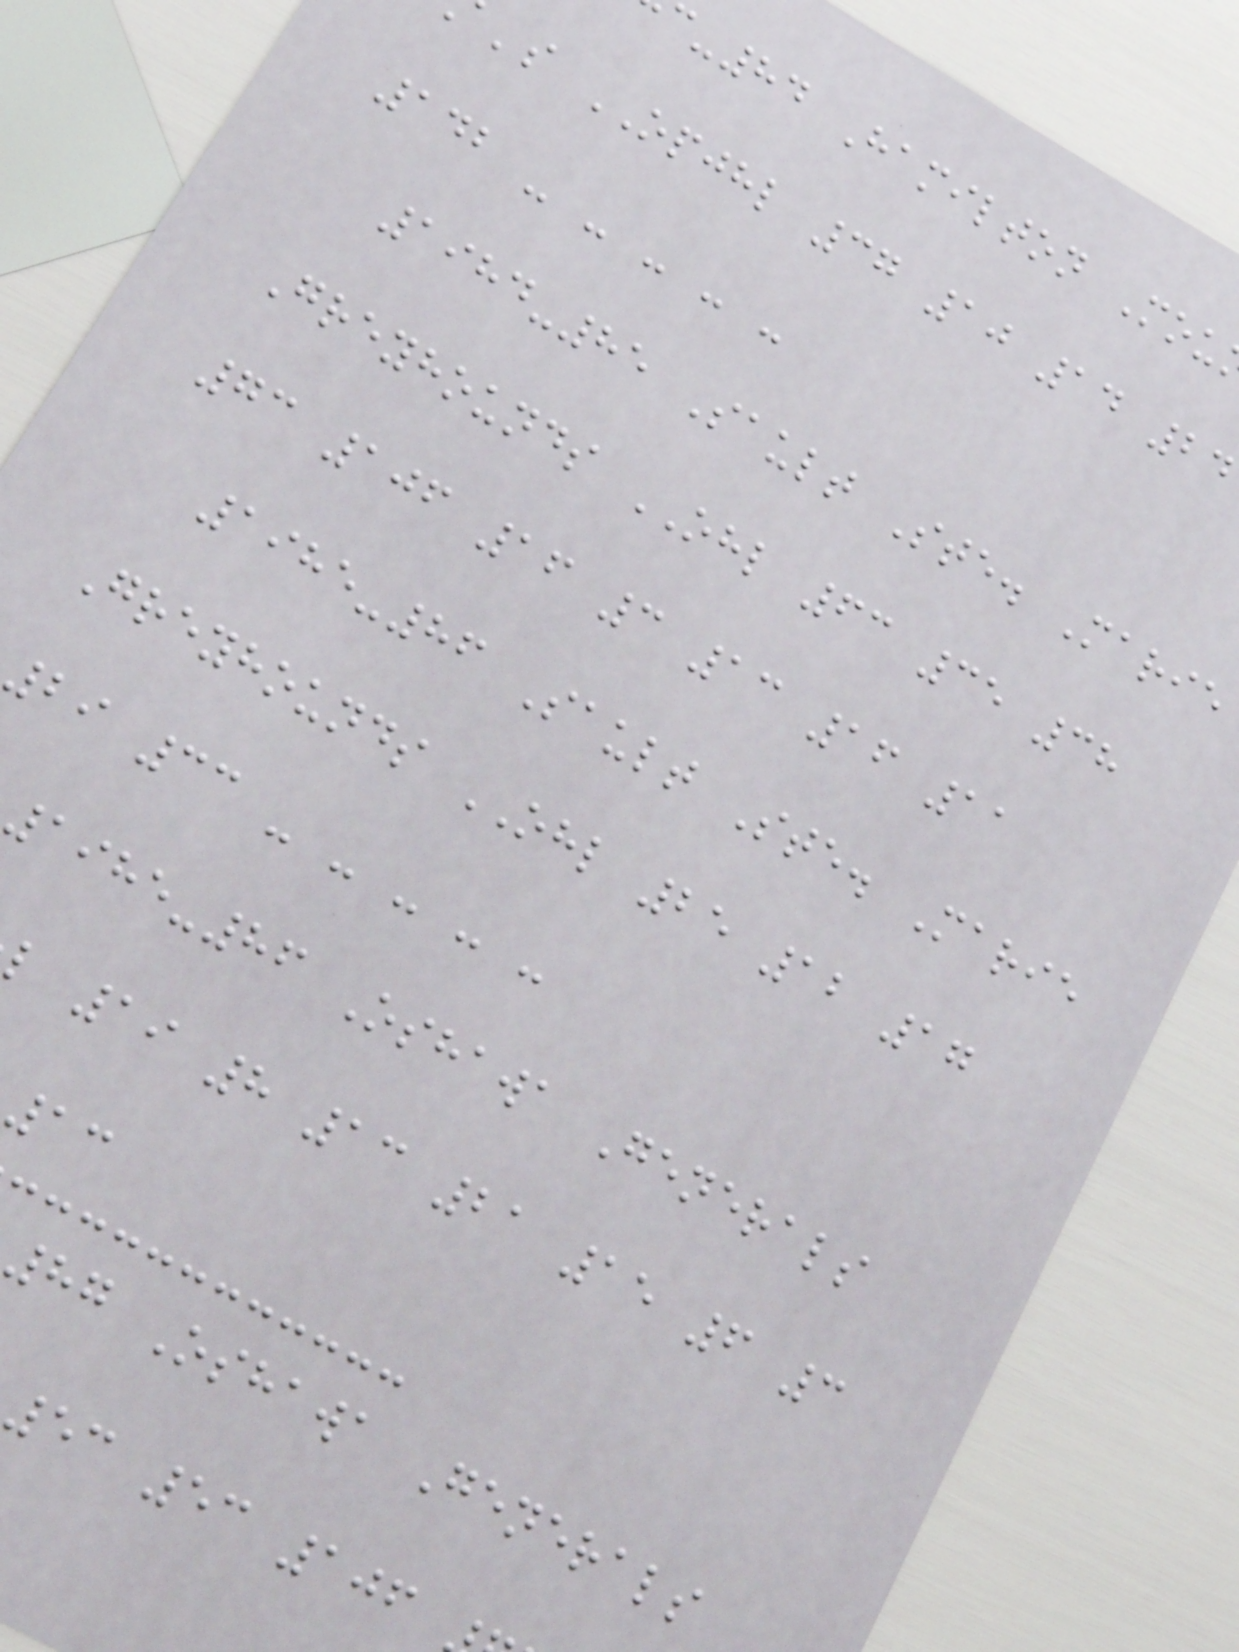-84 Hamilton Mou
's OPJHL 37 10 14 24
142 - - - - -
1984-85 Sault Ste. Marie
Greyhounds OHL 63 35 38
73 106 16 3 13 16 11
1985-86 Sault Ste. Marie
Greyhounds OHL 25 12 17
29 33 - - - - -
1985-86 Oshawa Generals
l 19 8 13 21 15 6 3
87 Oshawa Generals
53 53 106
